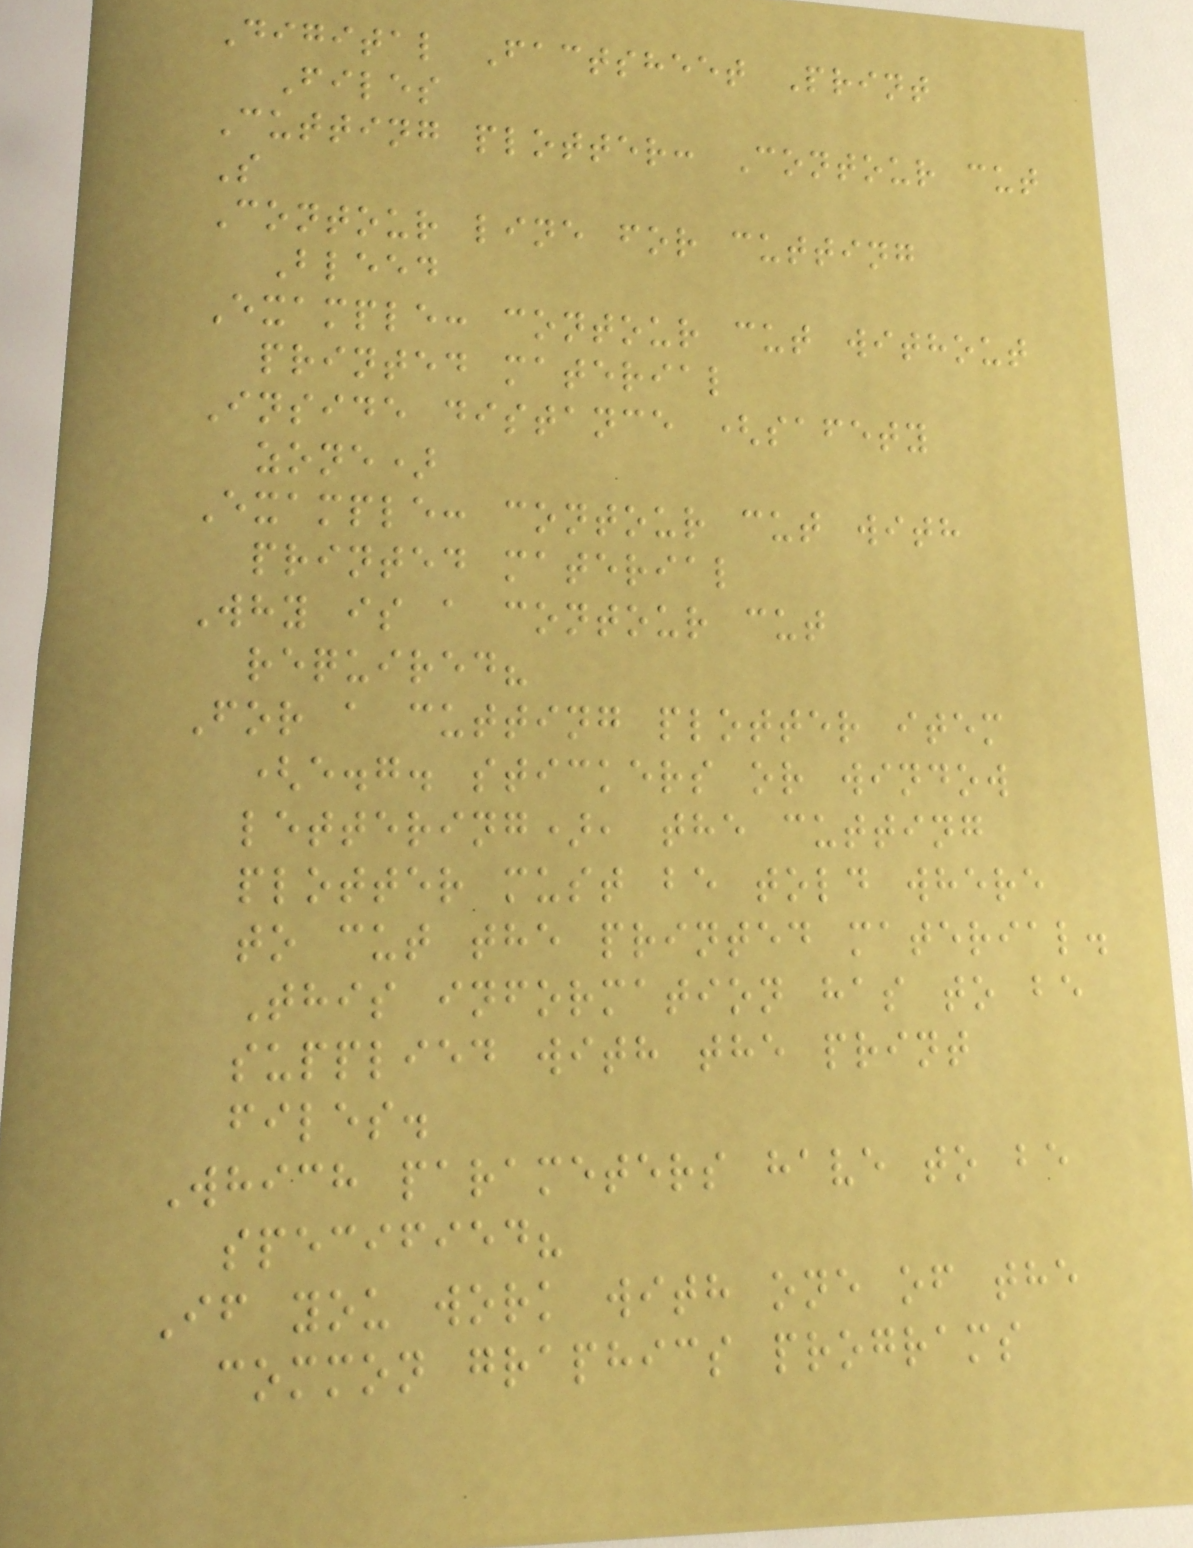Digital Factsheet Print
Files
Cutting plotter: Contour cut
S
Contour line for cutting
Bleed
Example: contour cut without
printed material
Inside distance (safety
zone)
Example: contour cut with
printed material
Why is a contour cut
required?
For a cutting plotter item
(e.g. stickers or window
lettering), the cutting
plotter must be told where
to cut the printed material.
This information has to be
supplied with the print
files.
Which parameters have to be
specified?
If you work with one of the
common graphics programs
